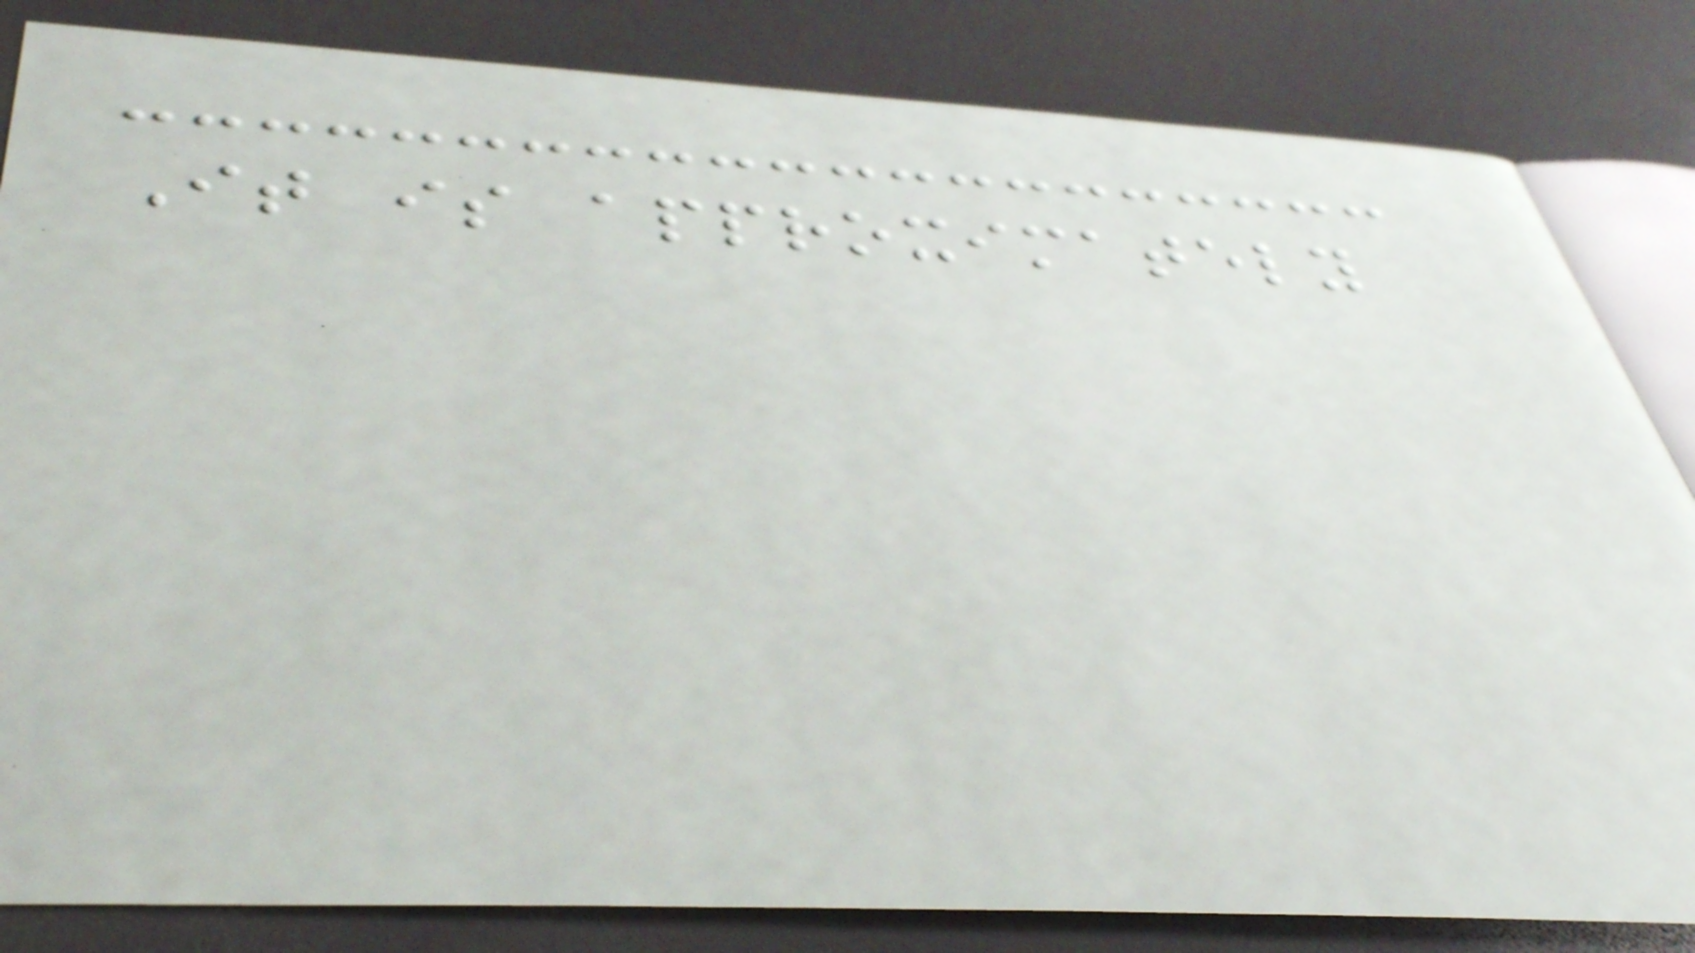It is approximately
